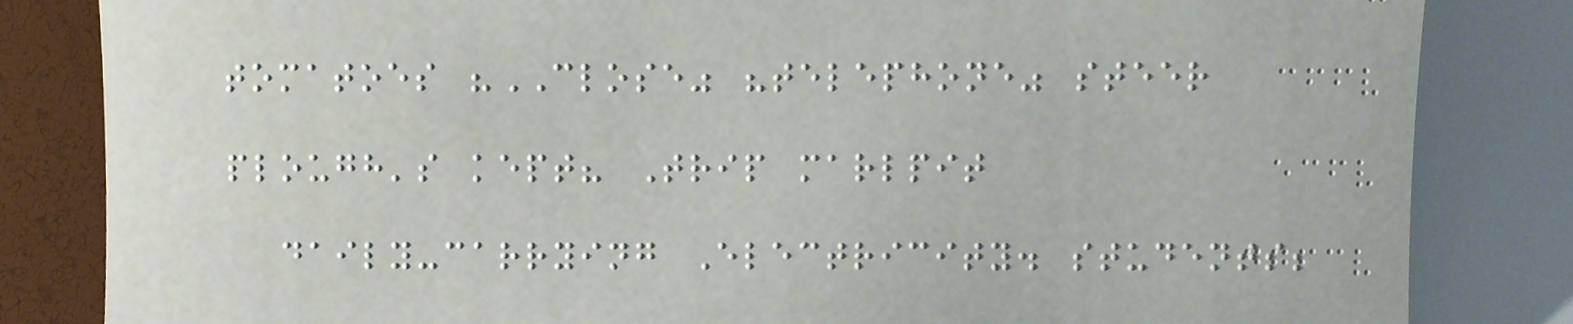tomatoes "CLOSE" "telephone" steer
plough's kept? Trip marlpit
daily-carrying Electricity. students;
